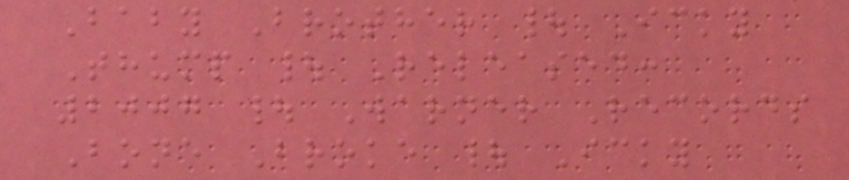Baby Brother | Icky
Thump | Released:
2007 | Warner Records
Bone Broke | Icky
